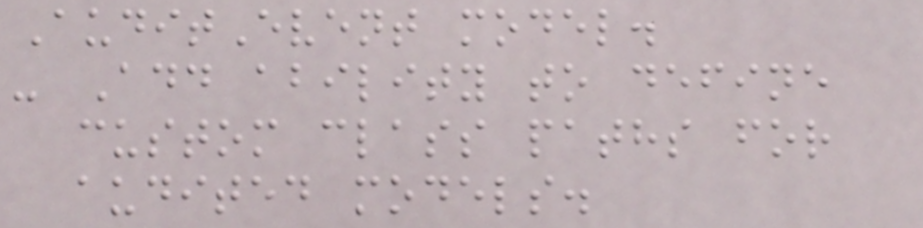AuditEvent model.
- Add ability to define
custom class paths for
audited models.
